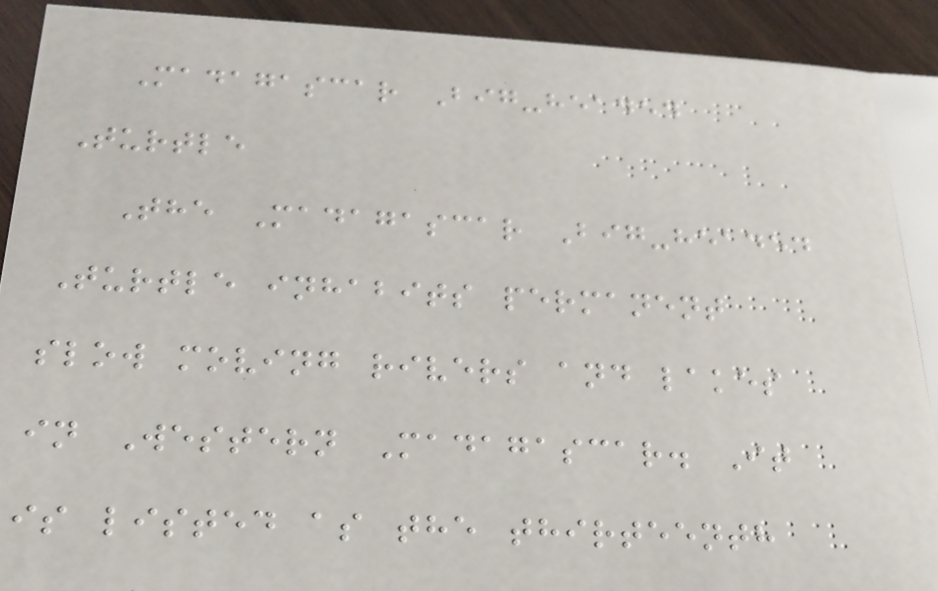Madagascar Big-headed
Turtle
The Madagascar Big-headed
Turtle inhabits permanent
slow moving rivers and lakes
in Western Madagascar. It
is listed as the thirteenth
